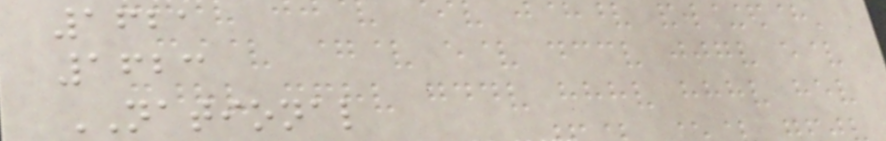1621
1623
NATIONAL
